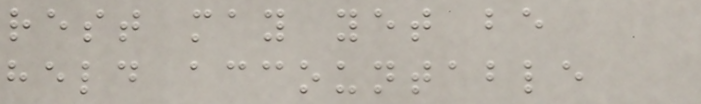rest may yet be
held accountable
